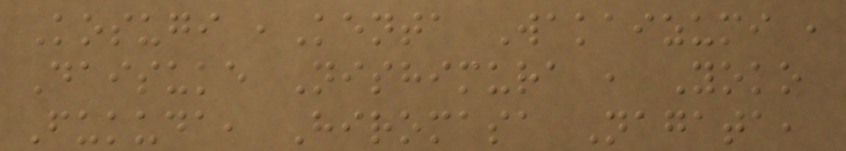Kosugi ,Kenta Wakaizumi ,
Daisuke Nishimura , Yoko
Fukuda, Hiromasa Nagata,
